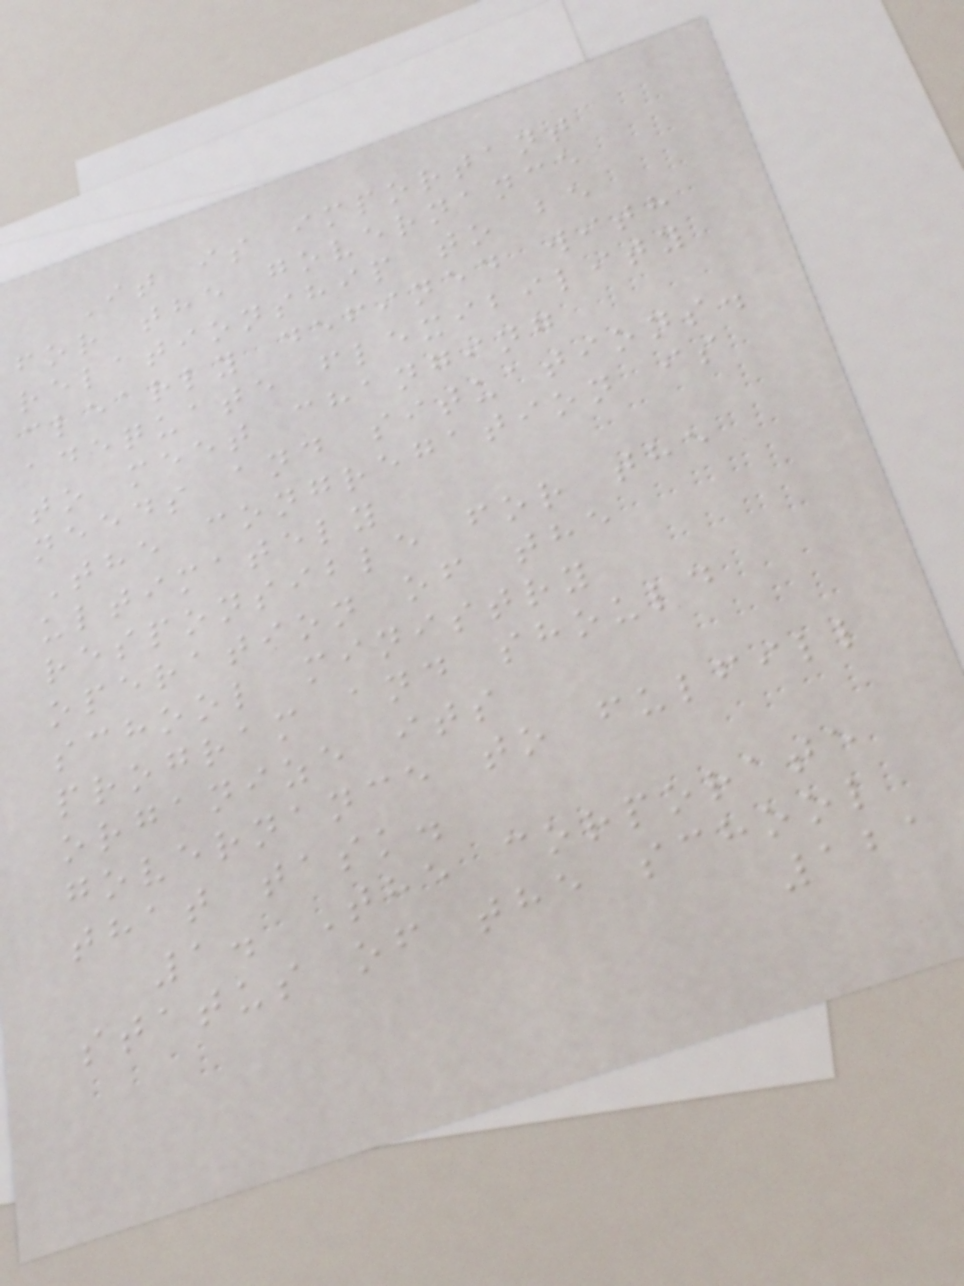It is important
for the governance
relationship to be
clearly defined with
adequate flexibility
to meet changing
needs and situations.
The congregation is
ultimately
responsible for the
operation of the
school ministry
program and should
organize its
governance to fulfill
that task.
1. The corporate
status of the school
121
